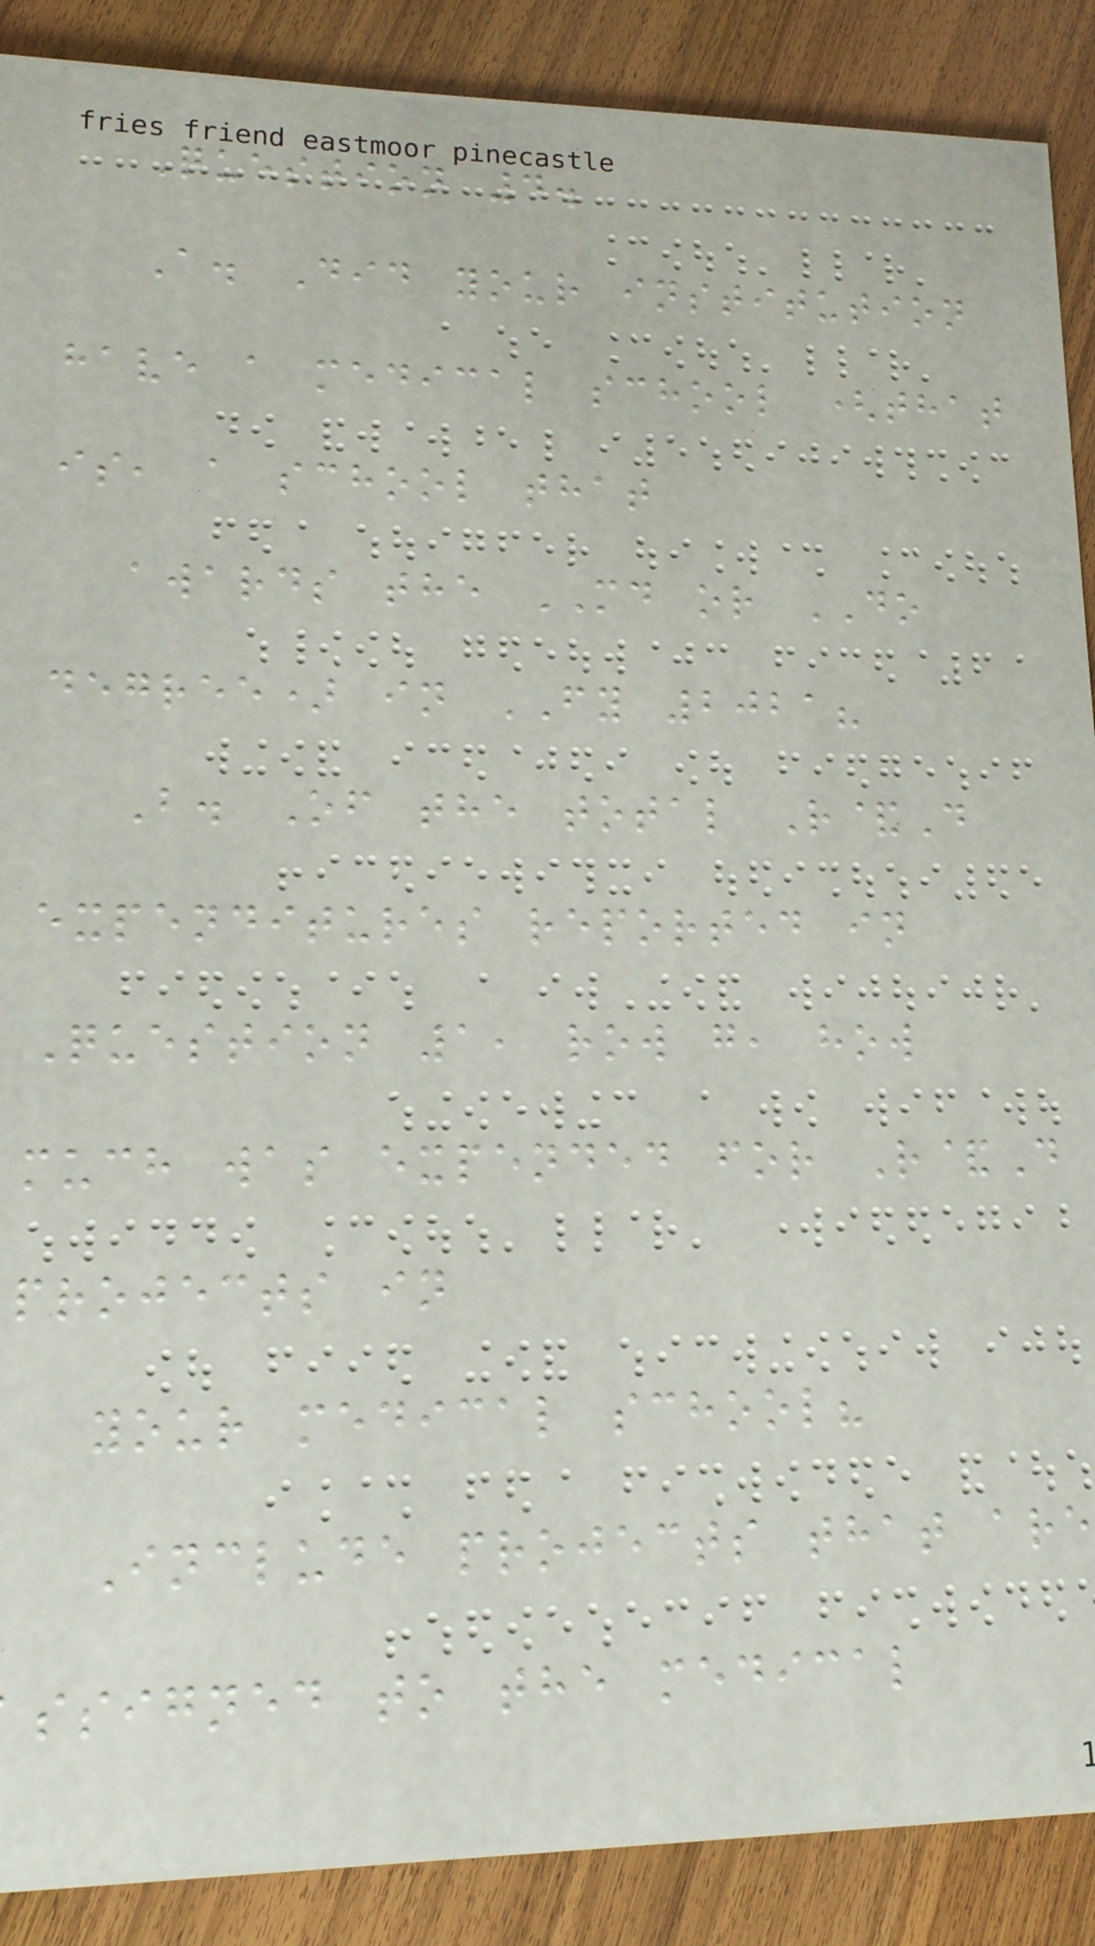Question 4.
A. Did your institution
have a medical school (that
is, a school that
awards the MD or DO
degree) in FY 2021?
B. Of the total R&D
expenditures reported in
Question 1, row g, how
much was expended for R&D
projects in
your medical school?
Include projects that are
ssigned to the medical
